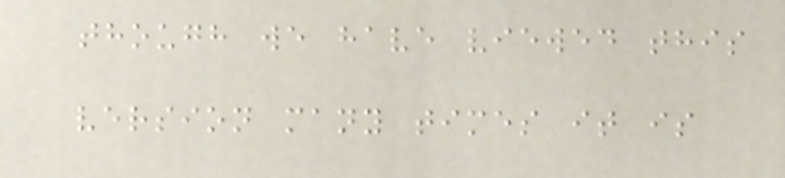though we have viewed this
version many times it is
